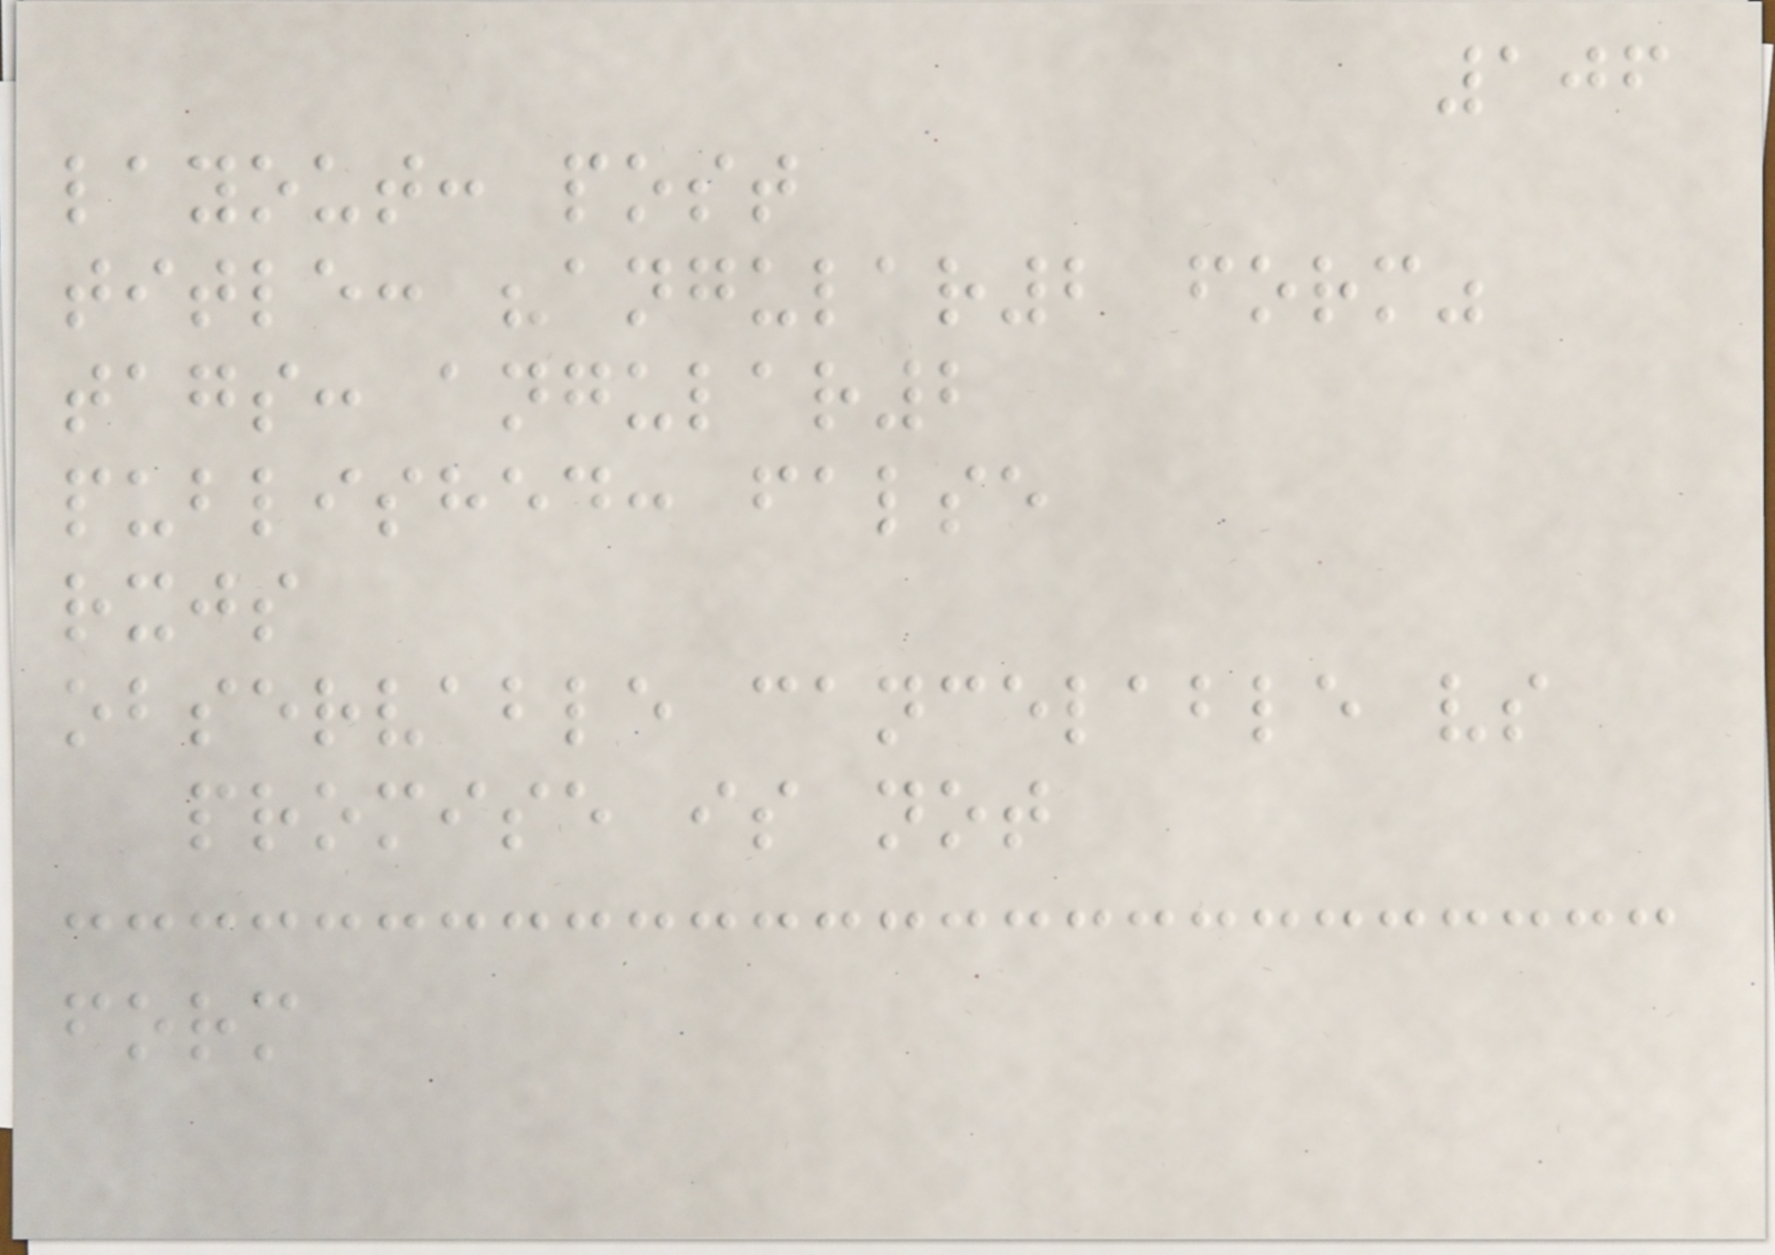106
layout: post
title: "angular2 form"
tags: angular2
published: false
rxjs
observable cancelable vs
promise is not
form
